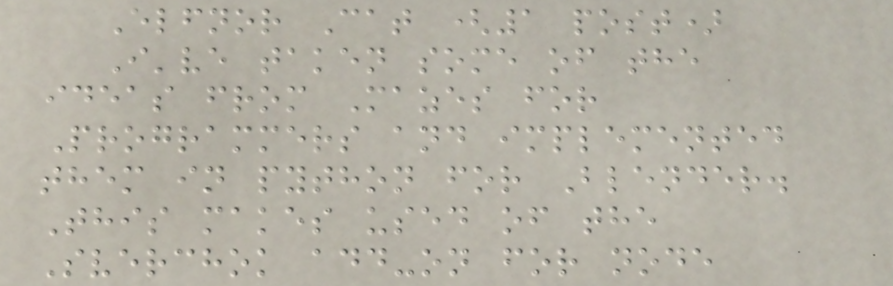Elfnor Cat (1 post)
I've taken some of the
ideas from Mazes for
Programmers and implemented
them in python for Blender.
This makes used of the
Sverchok add-on for node
